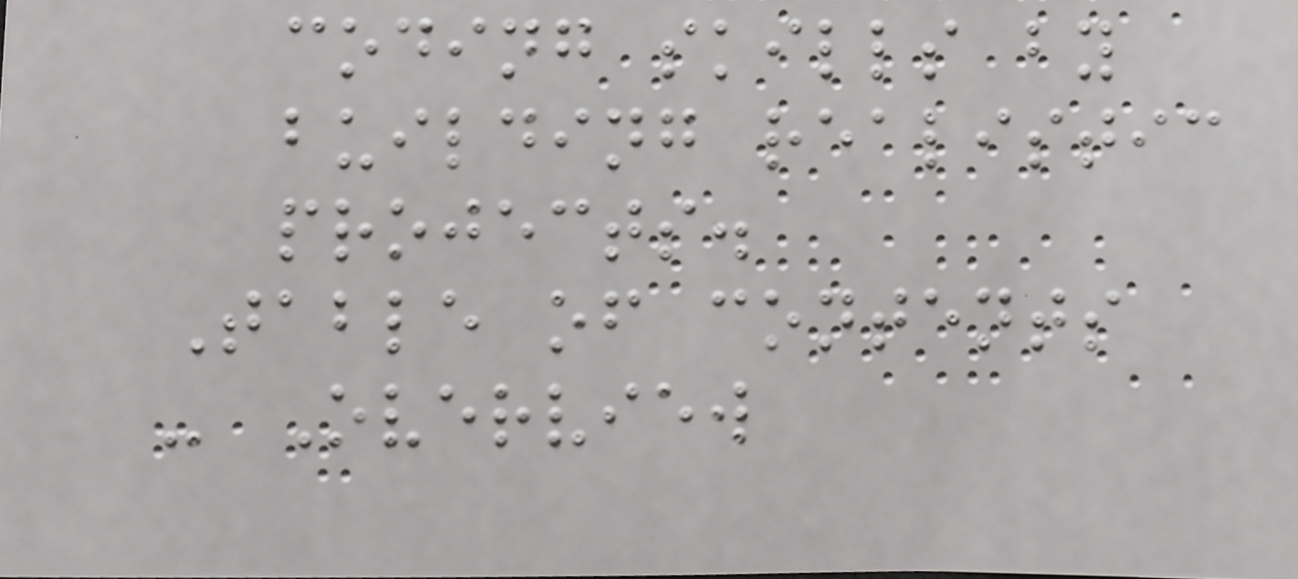coding skills by
building realistic
projects.
Table of contents
- Overview
